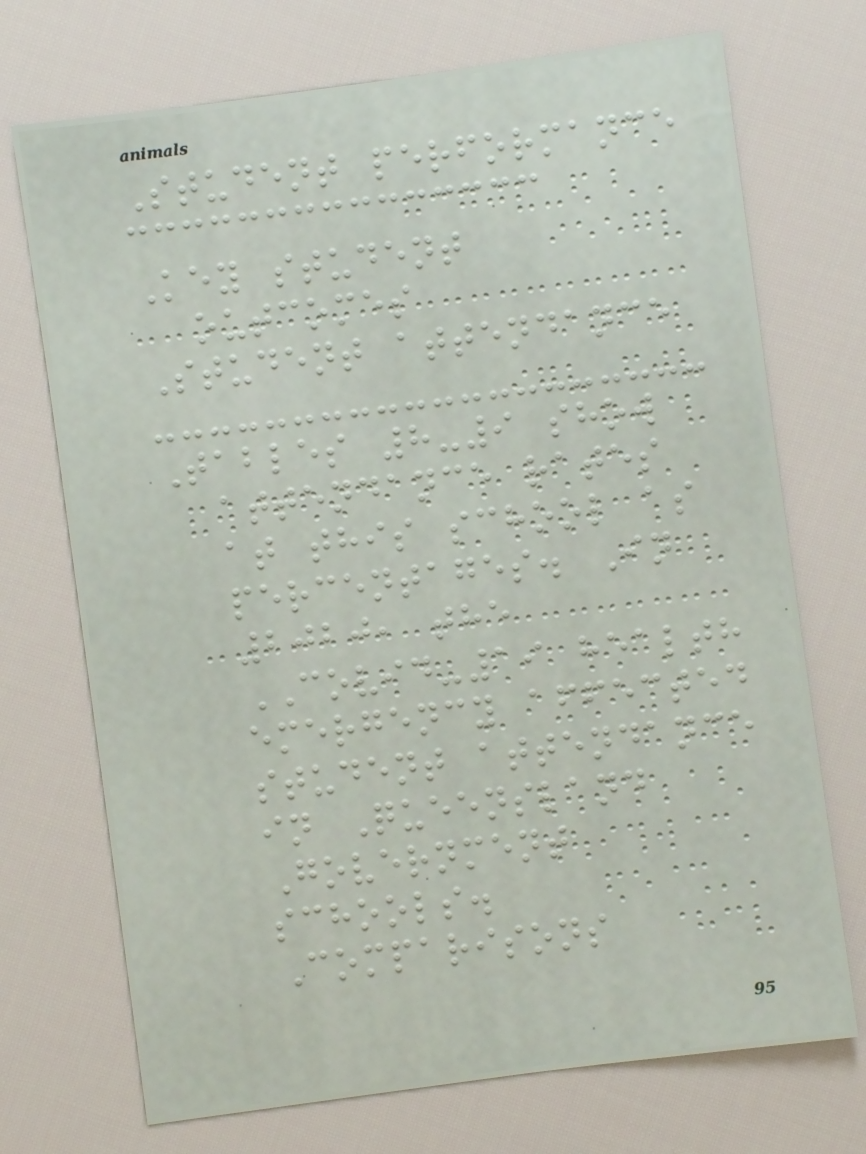Student performance
Key student
outcomes
Student attendance
Tables 8-9 show
attendance rates
at this school as
percentages. In
2020, the
COVID-19 health
emergency affected
student attendance
in Queensland
Government
schools.
Comparisons
